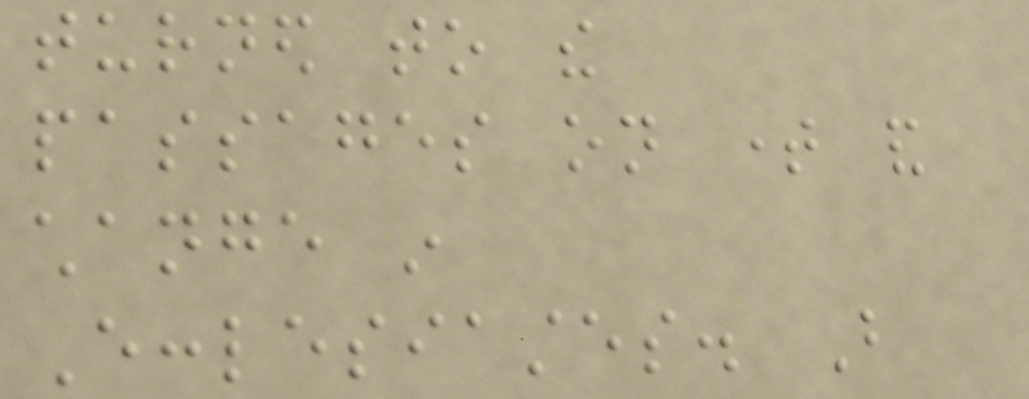turned to the
passages on time and
change in
Ecclesiastes. But
